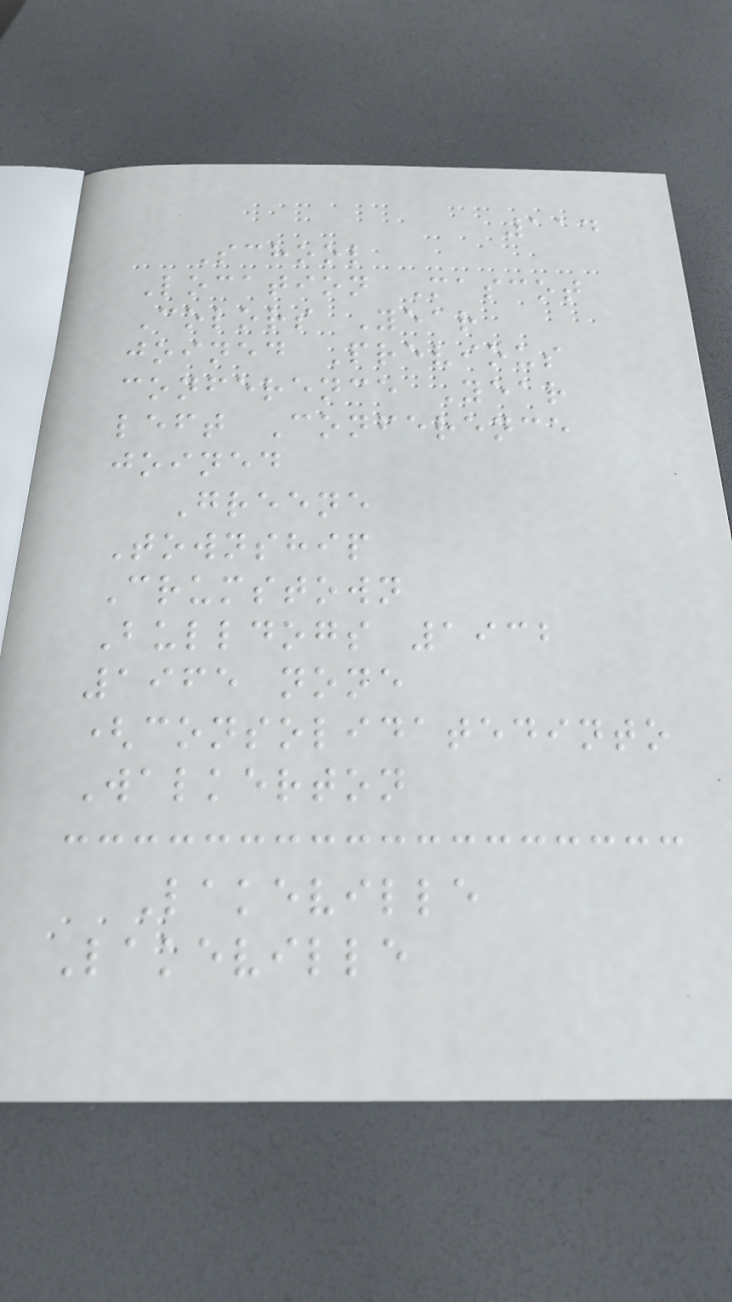114
School
Location Mascot
Colors Year
joined Previous
conference Year
left Conference
joined
Greene
Township
Crumstown
Bulldogs 1932
1965 none
(consolidatedinto
Walkerton
Lakeville
Lakeville
